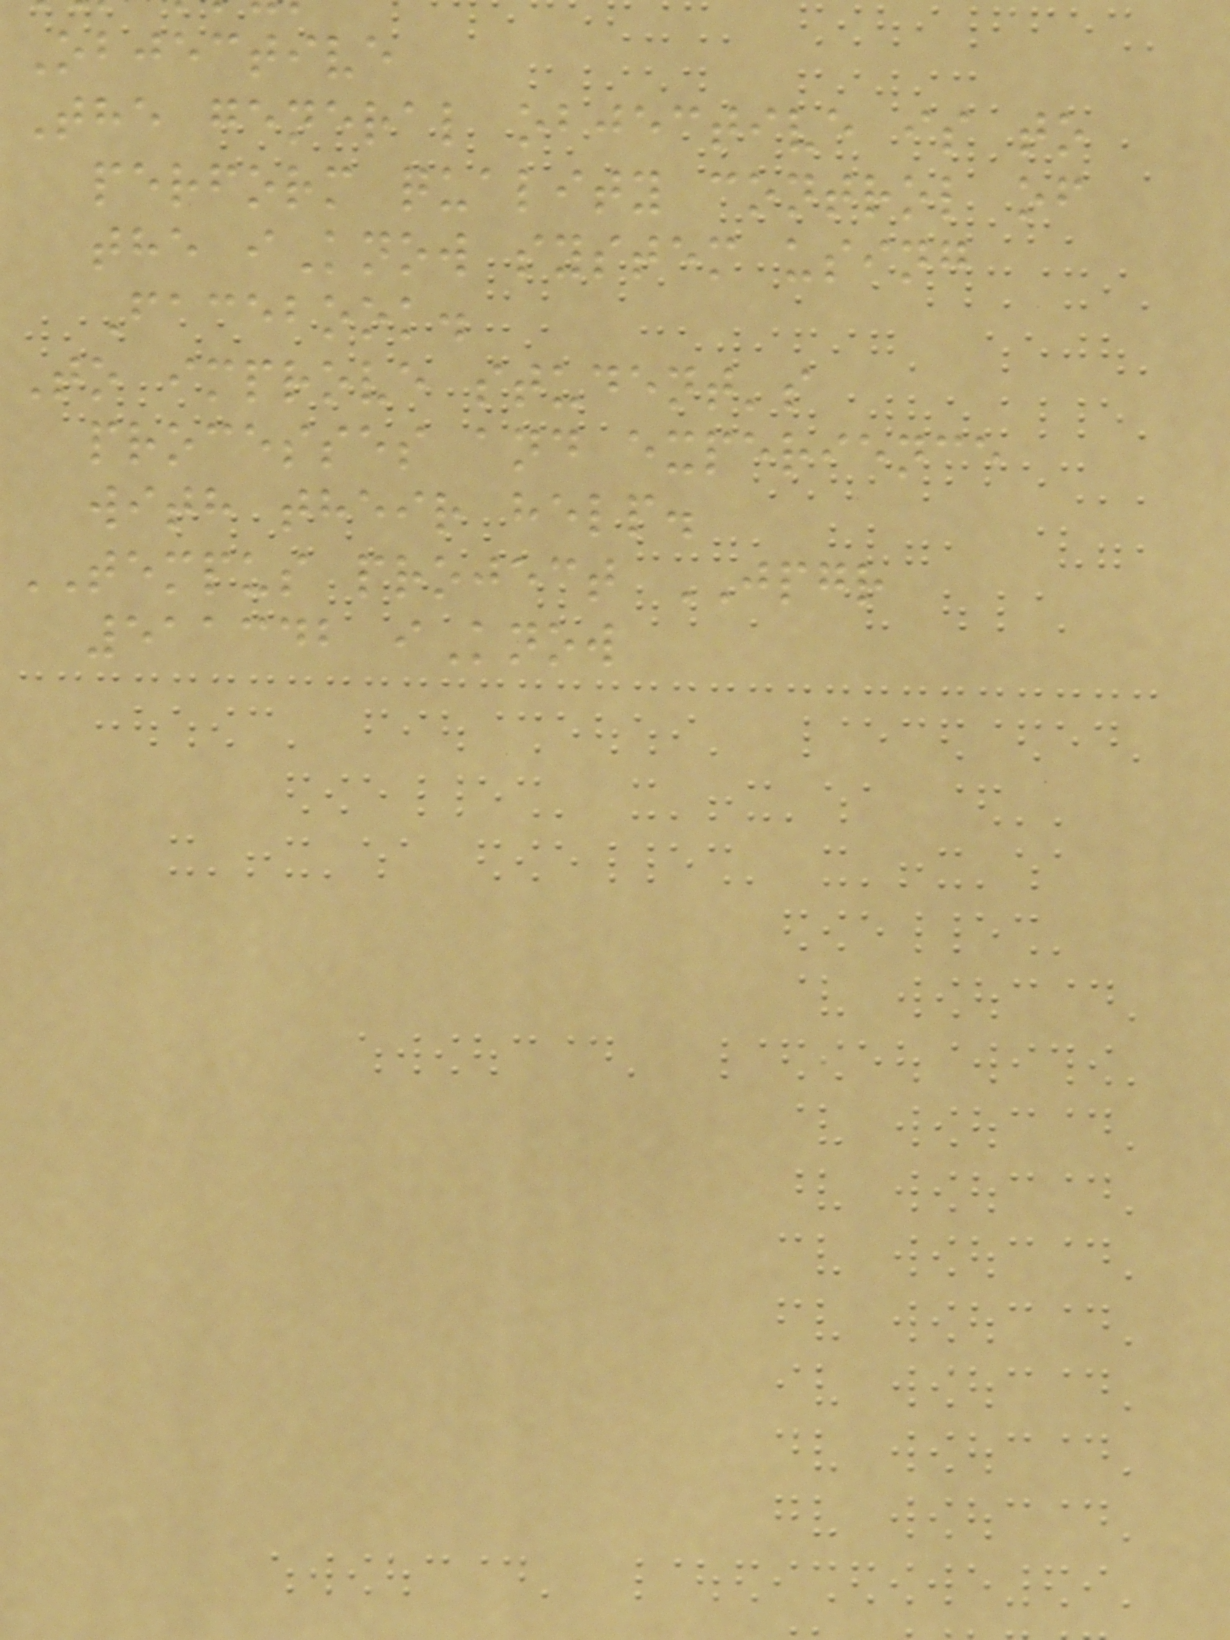Objective
The general objective is to
perform quality control of
the iKnow system using
Facebook.
To improve student's
processes and experience
with their help.
TEMPUS project JPGR
511342 iKnow
